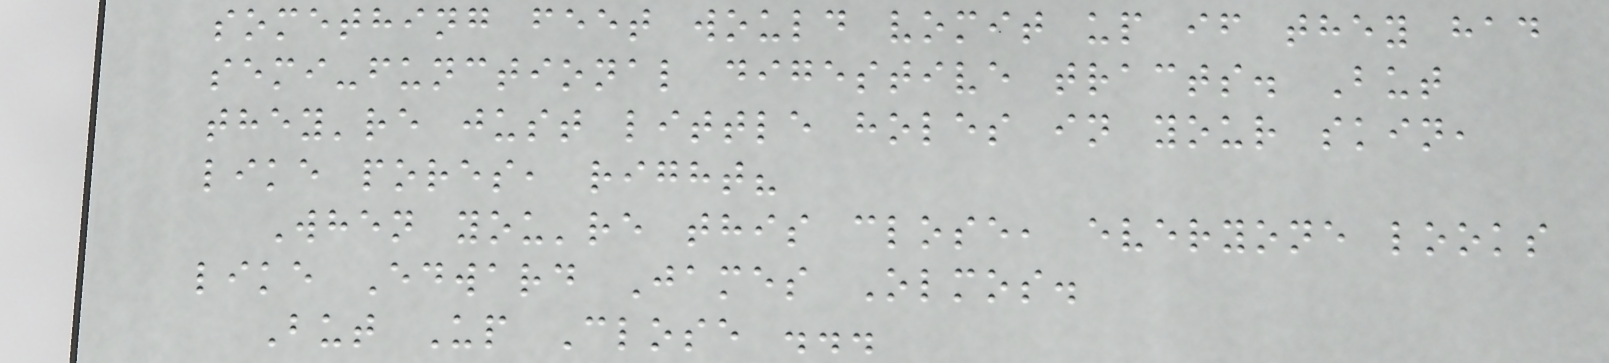something feet would vomit up if they had
semi-functional digestive tracts. But
they're just little holes in your skin,
like pores, right?
When you're this close, everyone looks
like Edward James Olmos.
But Up Close ...
